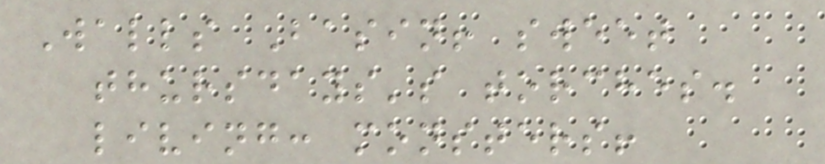Walls Basin! sweet
thursdays's torches.
living: monsters!
